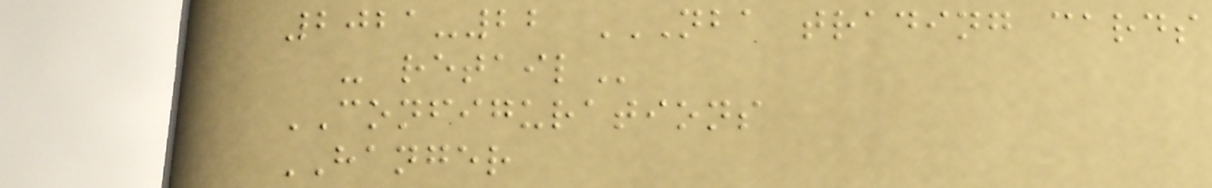2021-22 NBA TRADING CARDS
- RETAIL
CONFIGURATIONS
HANGER
